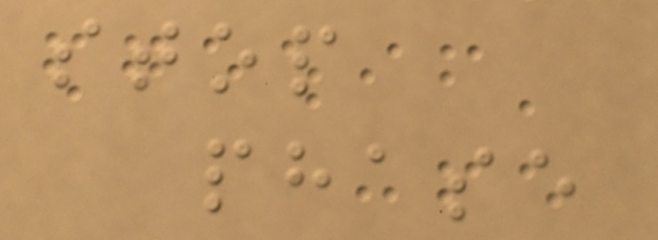stop
phase
